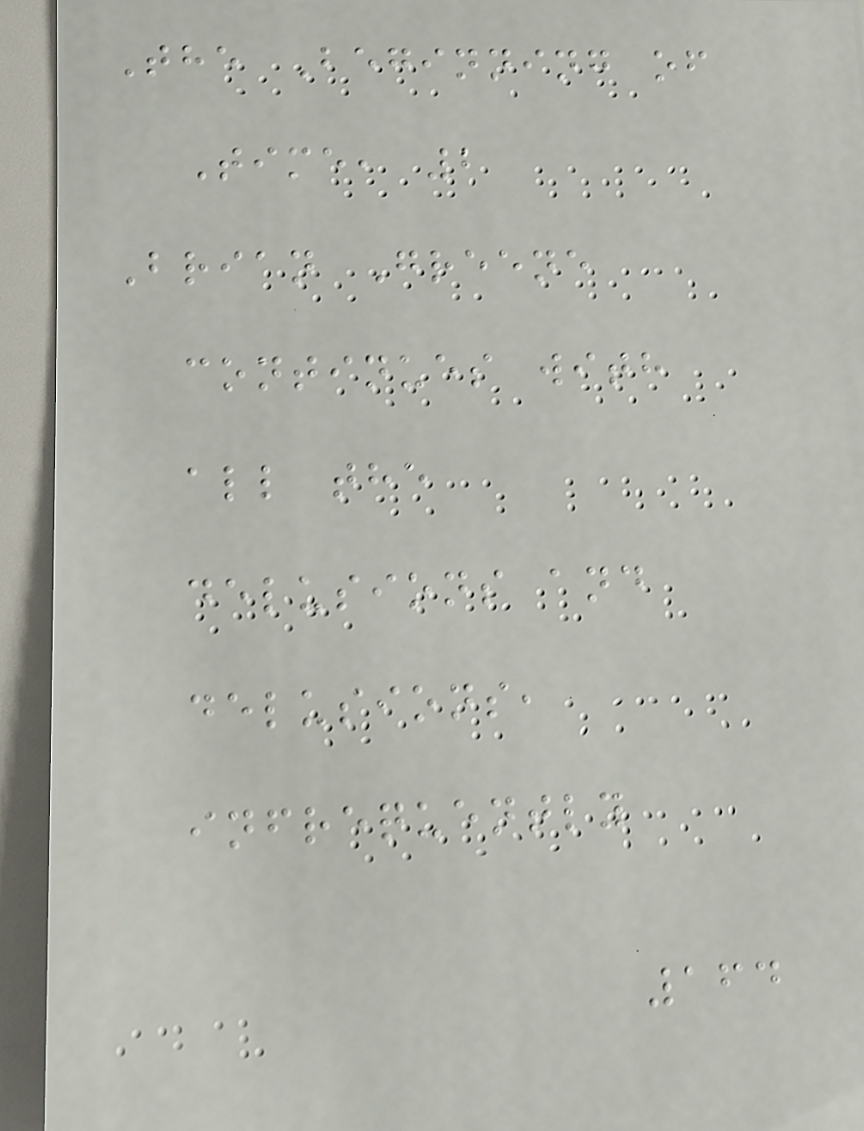The Beginning of
Time, 2
Brian Greene
continues with
all the
delusions and
delusions,
infrequently
164
